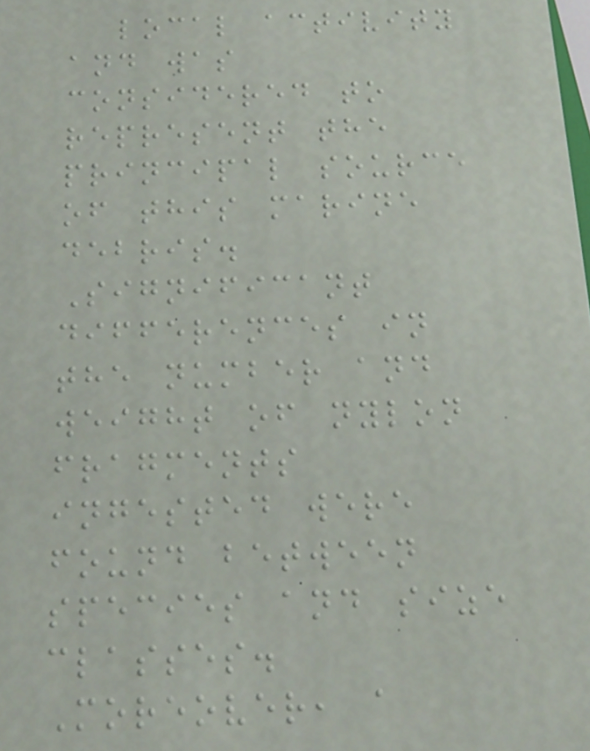local activity
and was
considered to
represent the
principal source
of this marine
debris.
Significant
differences in
the number and
weight of nylon
fragments
ingested were
found between
species and size
classes.
Moreover, a
